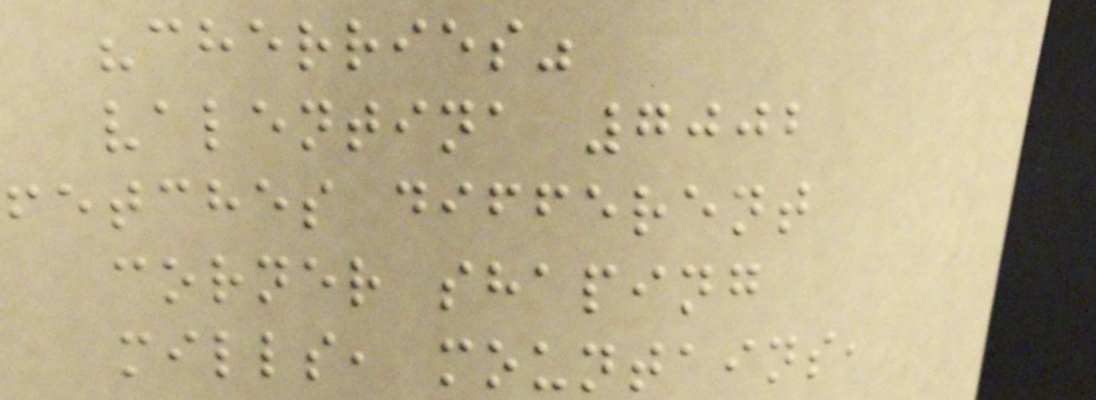"cherries"
valentina 7002
fetches different
corner shaping
mills, mountains,
